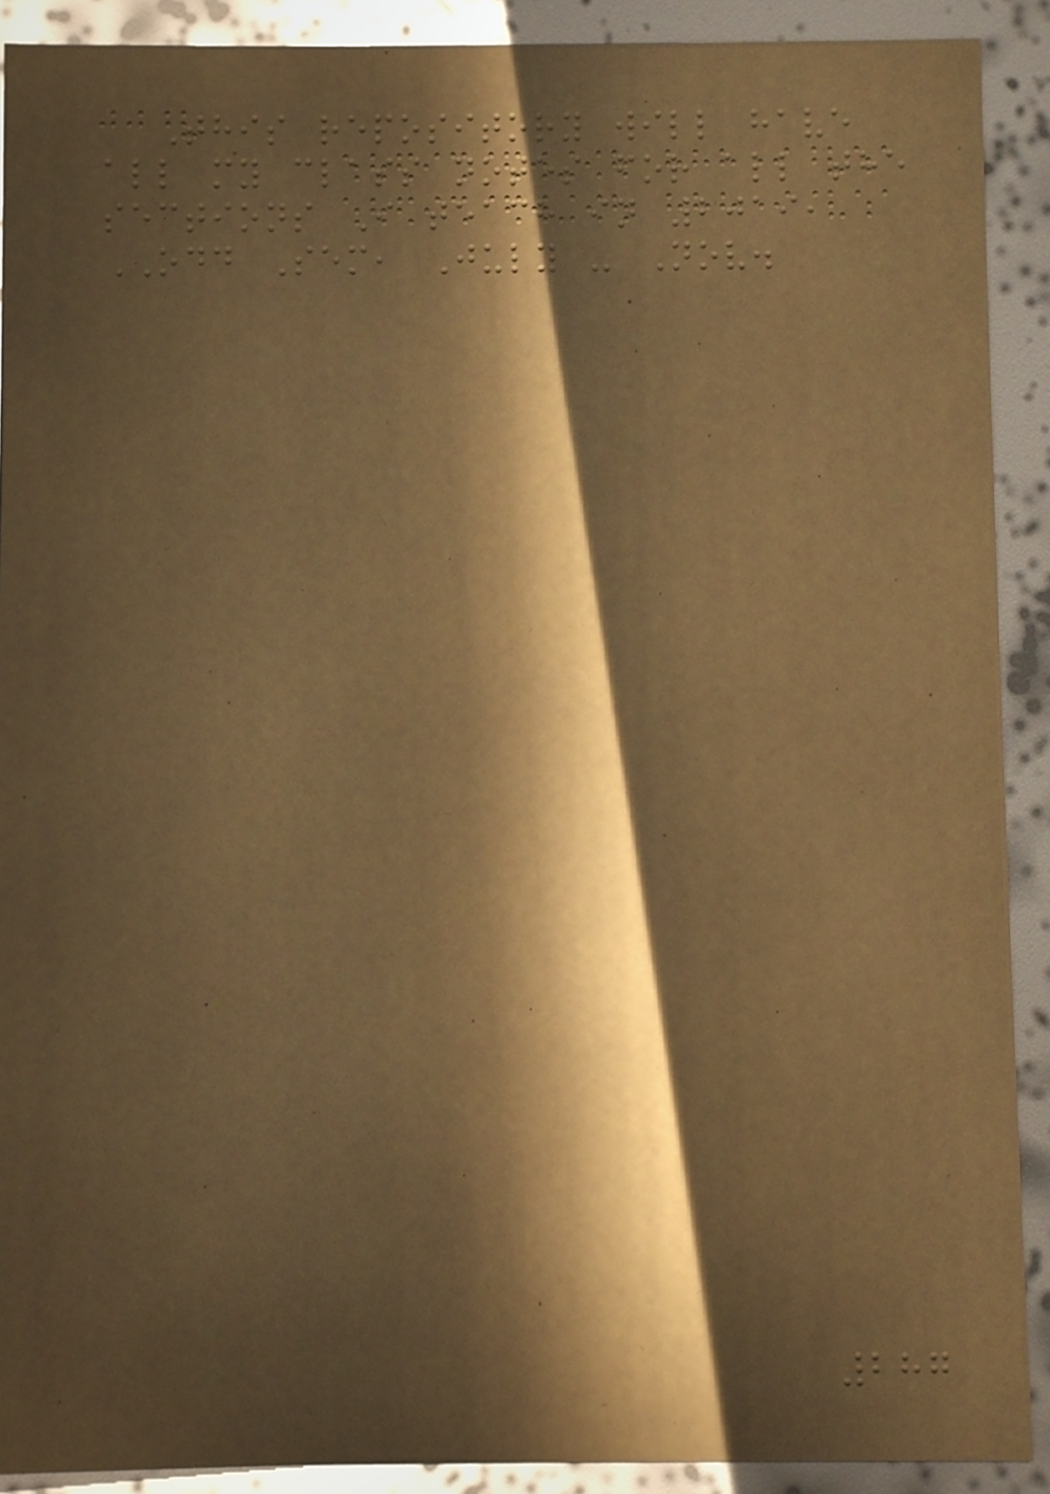This repository will have
all my class notes for all the
sections I teach in 2019,
ODD Sem, July - Nov.
287
